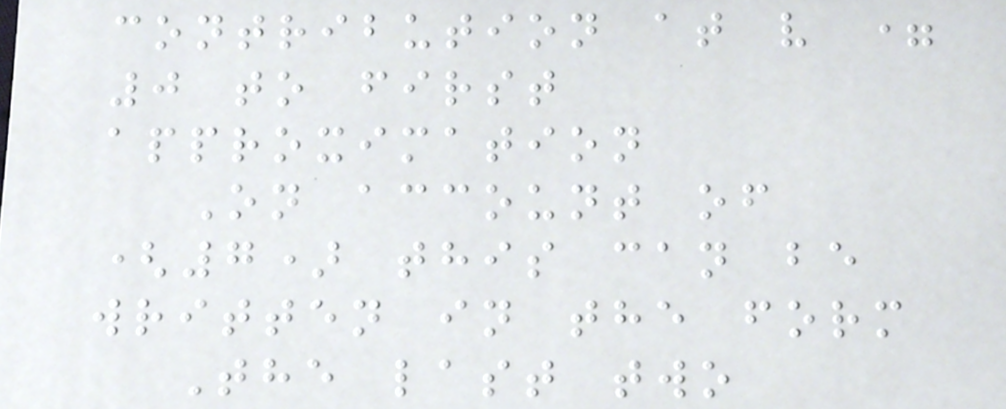contribution at v =
0 to first
approximation
On account of
(7) this can be
written in the form
The last two
